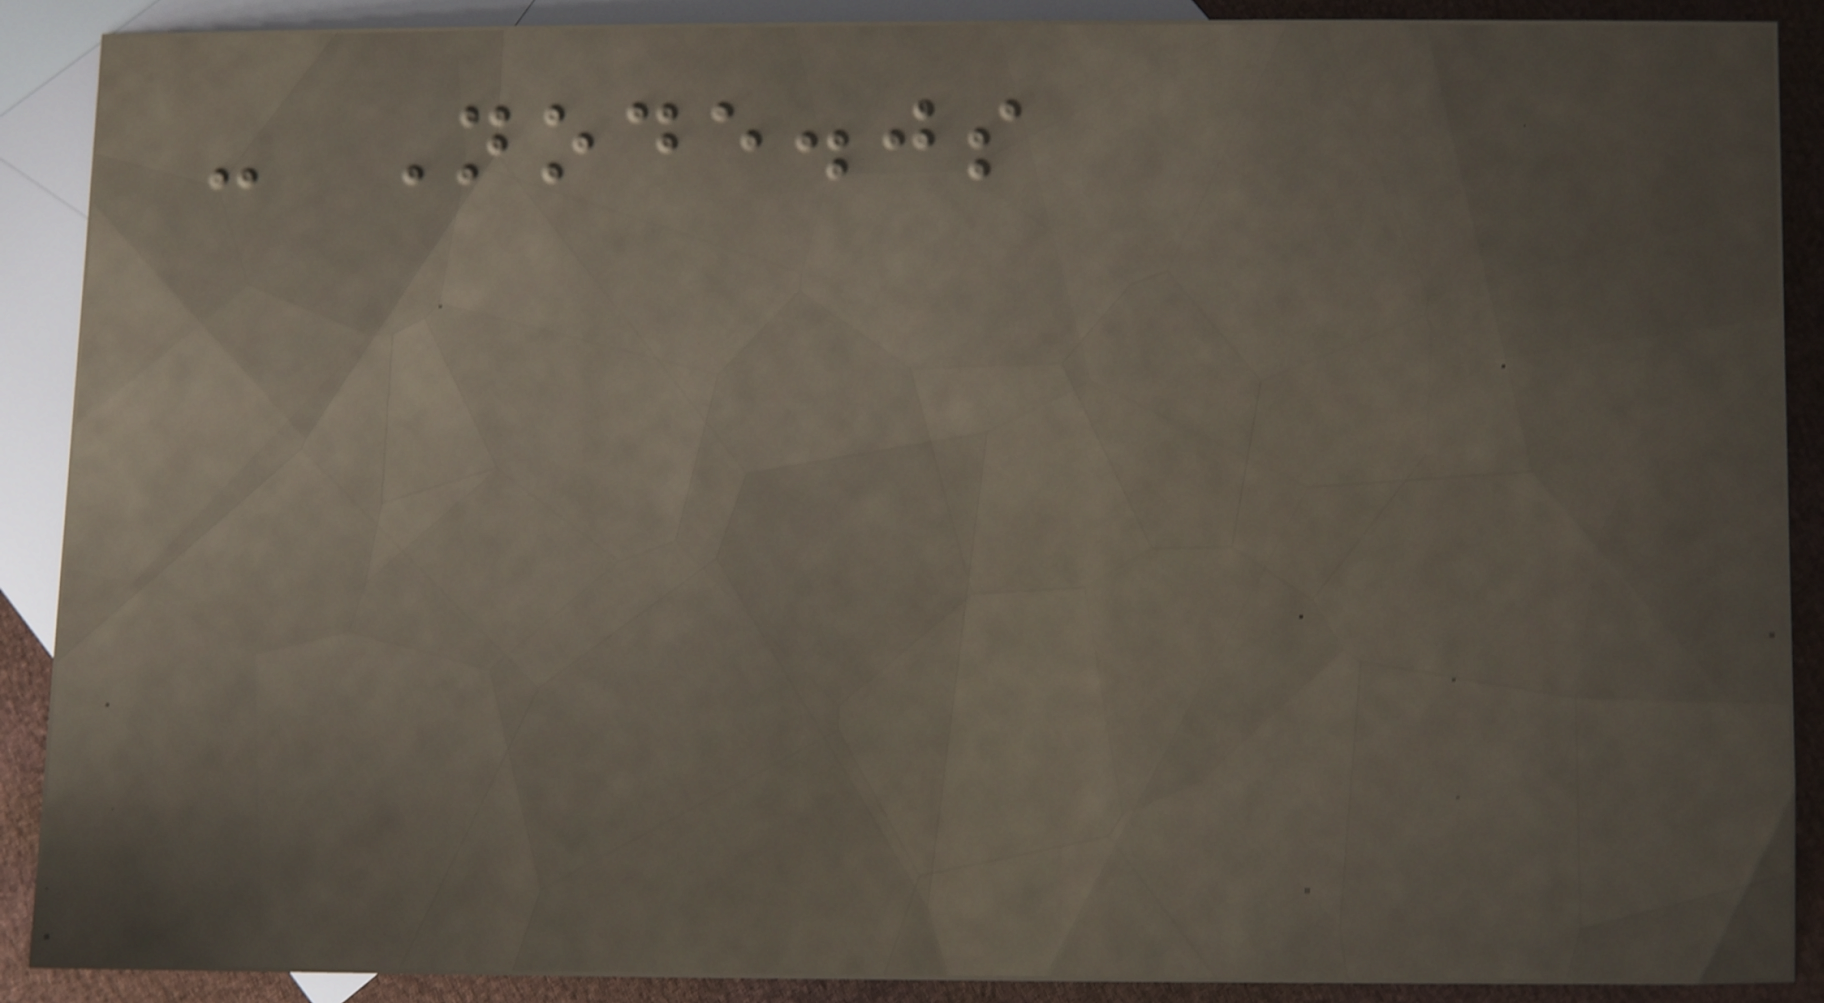- Node.js
